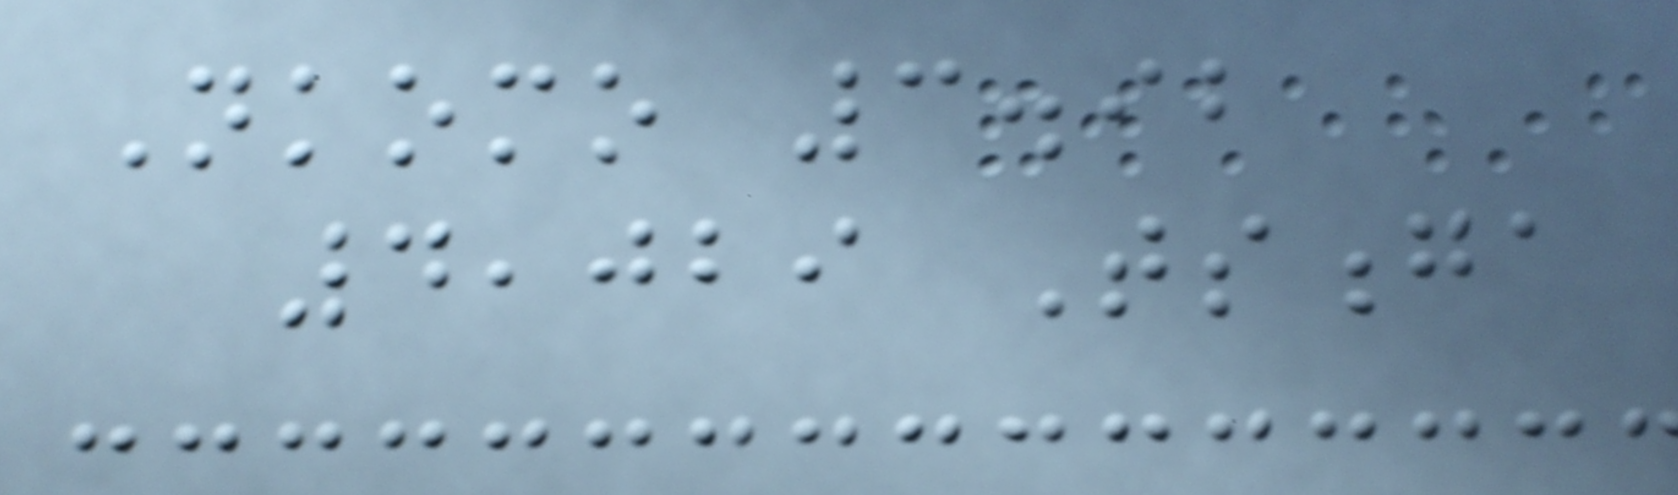Nkomo 3.92
4,029 Tsonga
